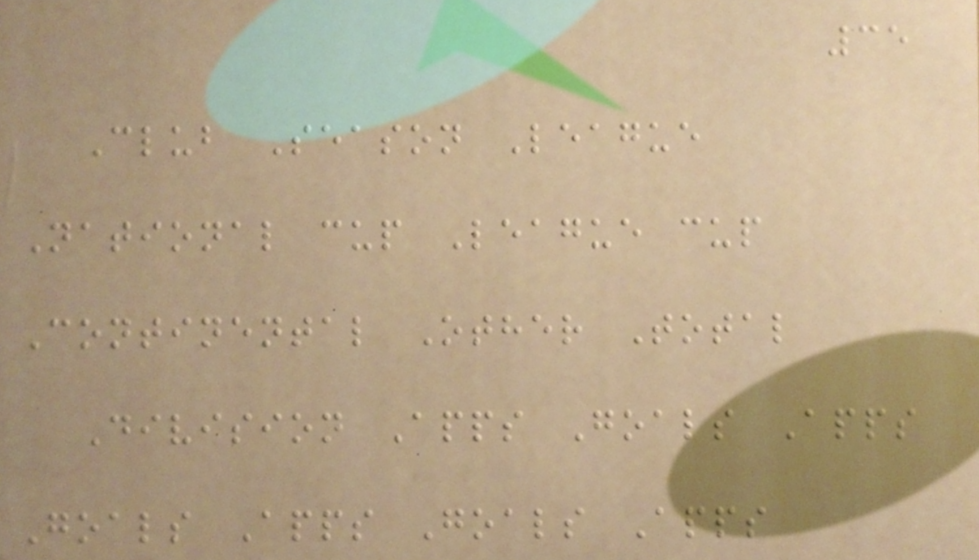35
Club Season League
National cup League cup
Continental Other Total
Division Apps Goals Apps
Goals Apps Goals Apps
